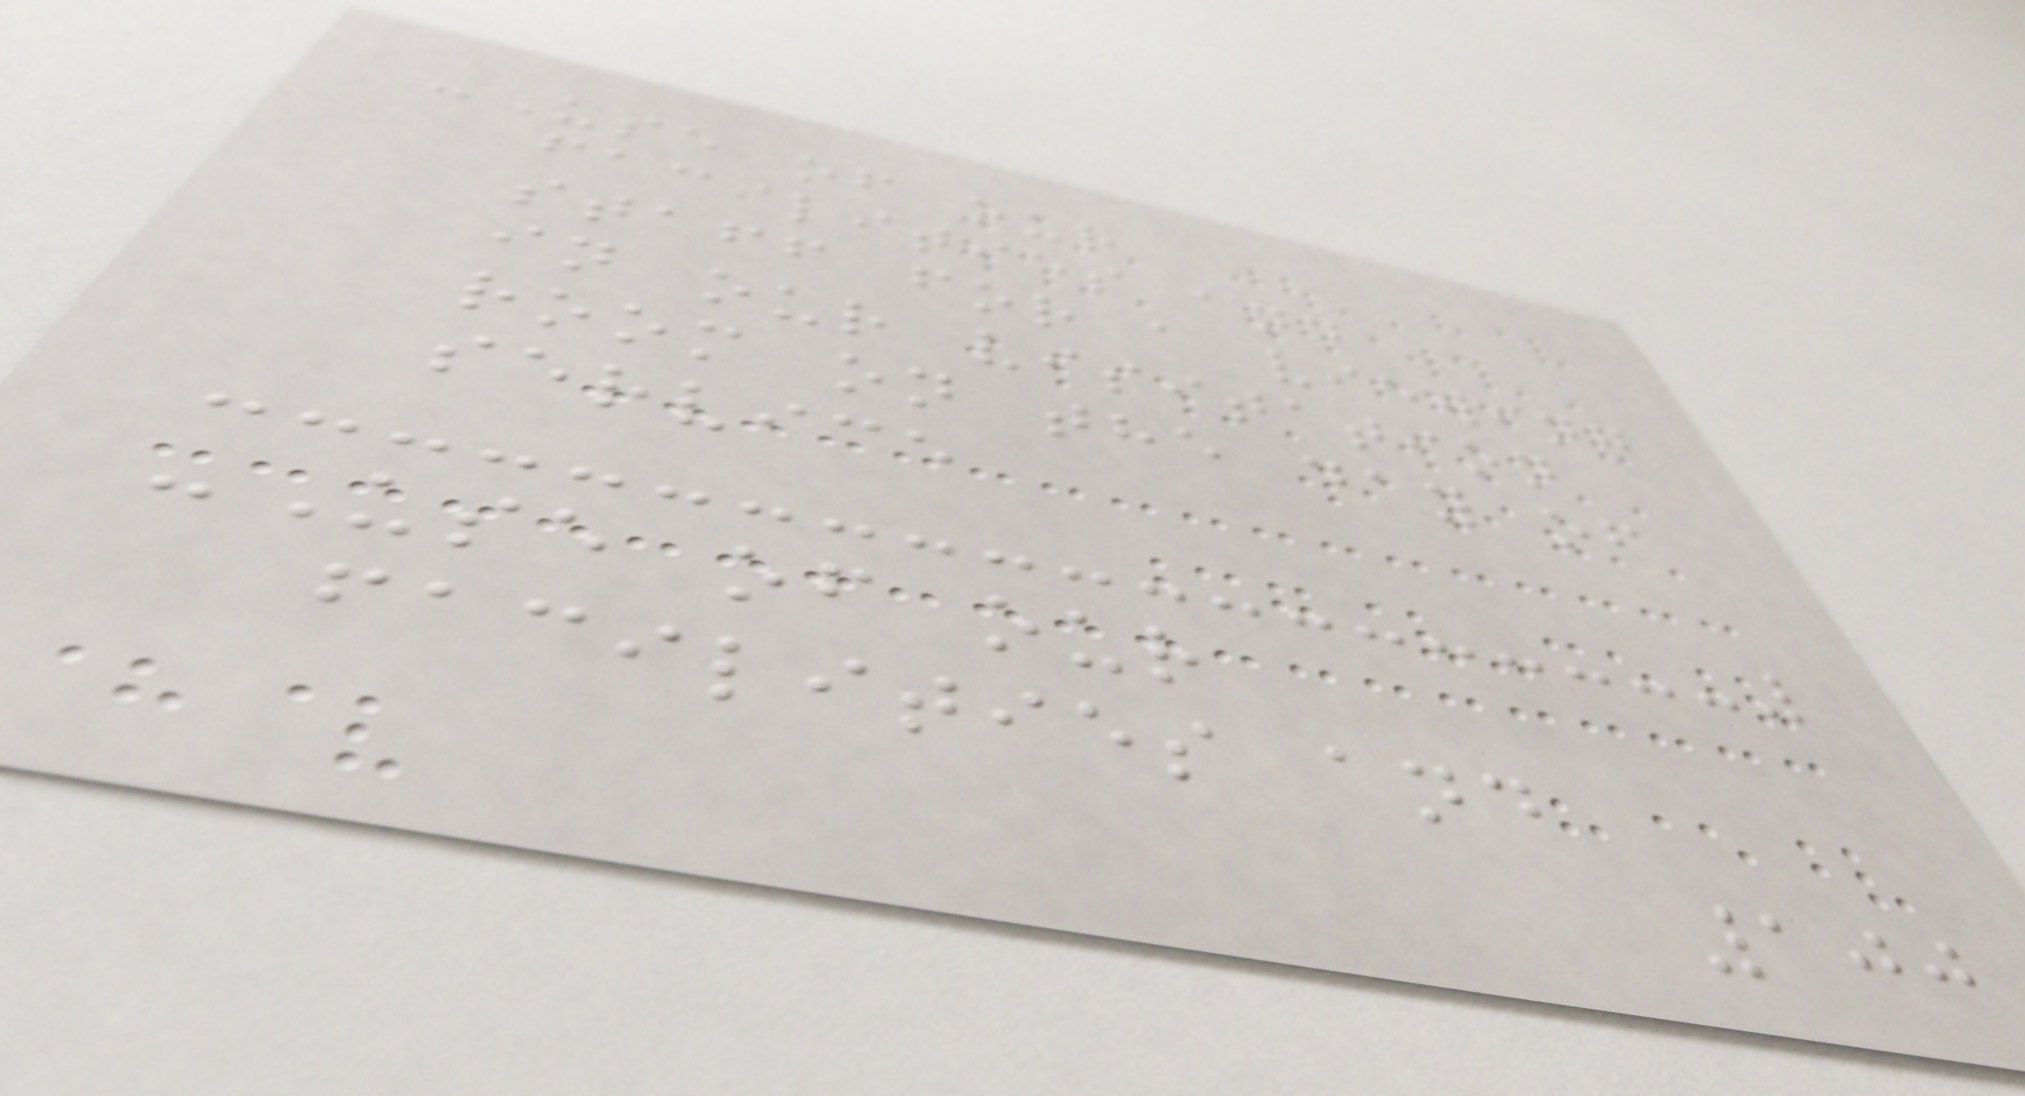-Use of our
facilities and
staff for a viewing
in our visitation
room on the day of
service
-Use of our
facilities and
100
